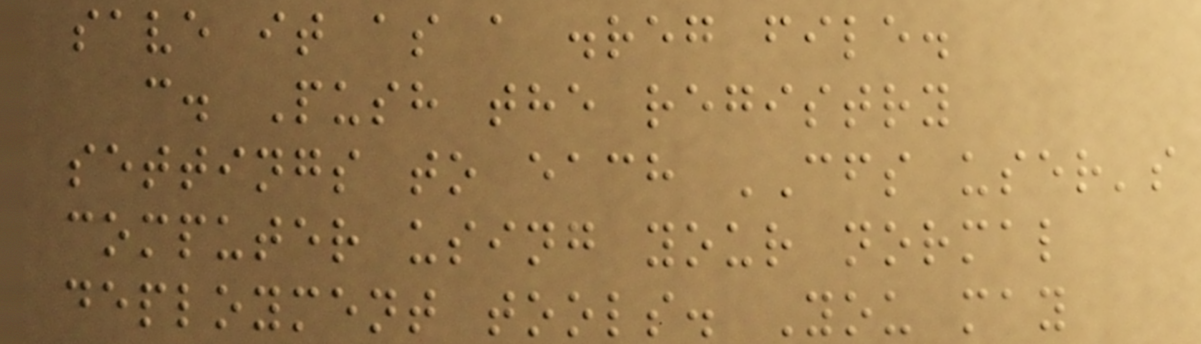save it as a .reg file.
c. Push the registry
settings to each CFS user's
computer using your normal
deployment tools. You may
